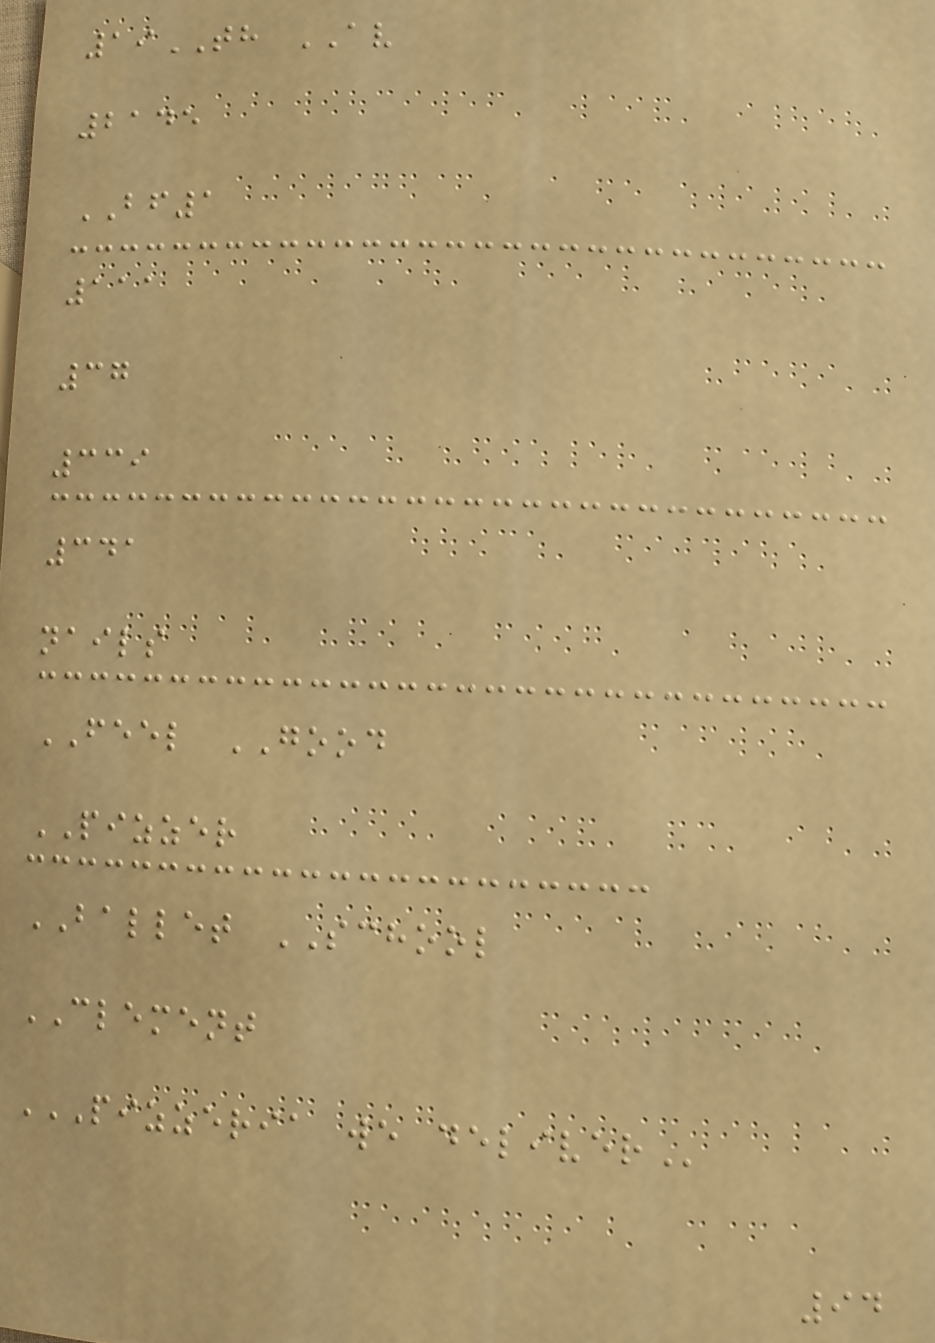19TH AV
2145
BF1
111
37
339
341
nails
FEEL GOOD
PIZZER
BALLET SCHOOL
CLEMENT
PIZZERIA WE DELIVER
94
